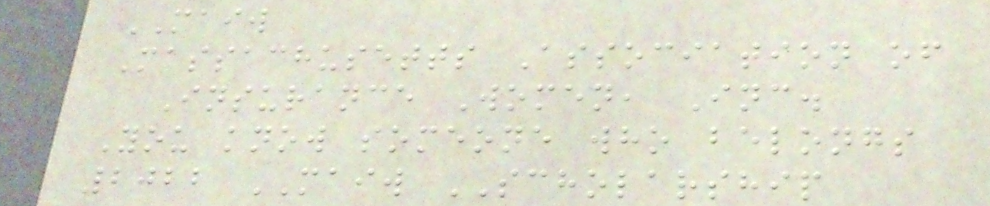MAIW
Massachusetts Association of
Insurance Women, Inc.
You know someone who belongs
2022 MAIW SCHOLARSHIP
